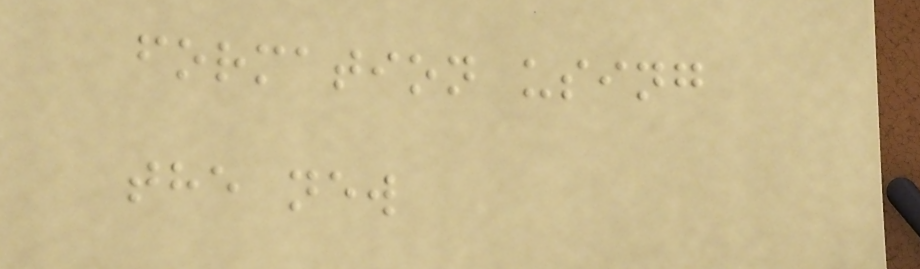formation using
the new
